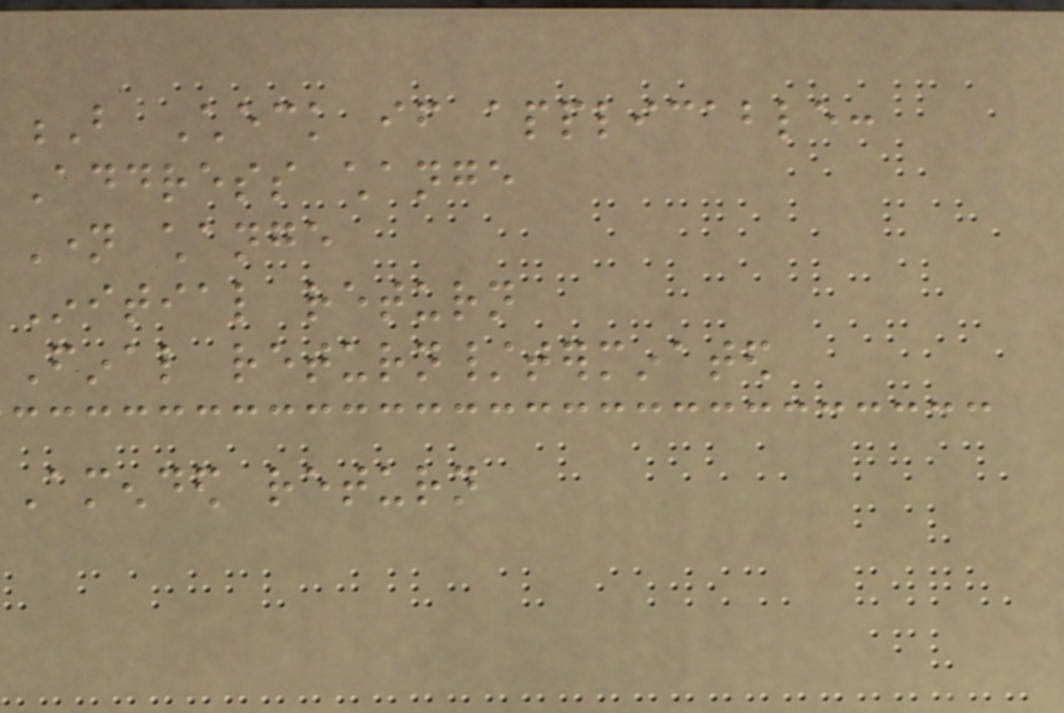B Check if applicable:
Address change
Name change
Initial return
Final return/terminated
Amended return
